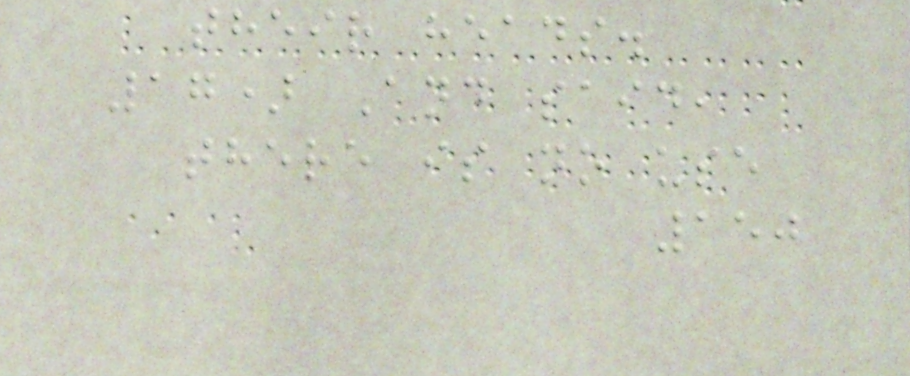their heads.
17) And said,
there is no use
150
